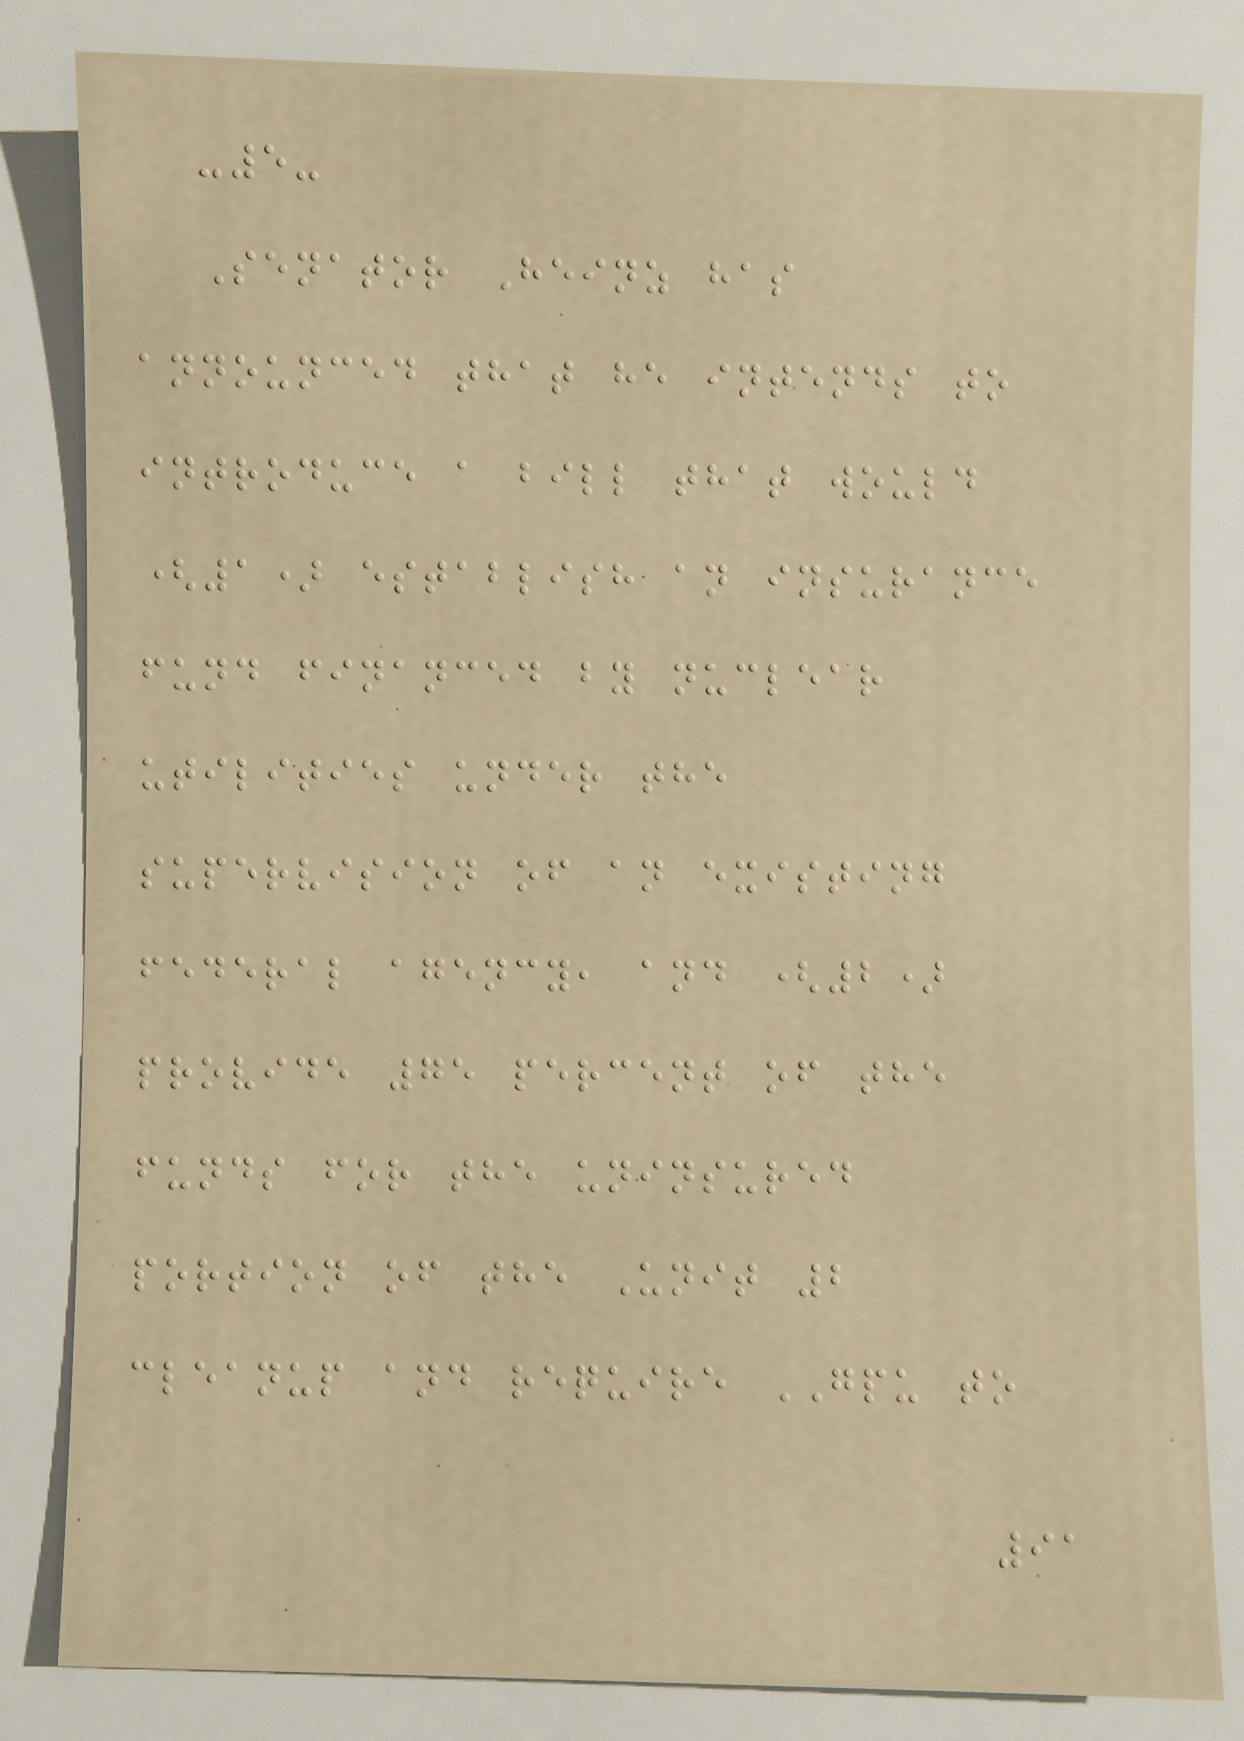-5-
Senator Heinz has
announced that he intends to
introduce a bill that would
(1) establish an insurance
fund financed by nuclear
utilities under the
supervision of an existing
federal agency, and (2)
provide 75 percent of the
funds for the uninsured
portion of the Unit 2
cleanup and require GPU to
91
